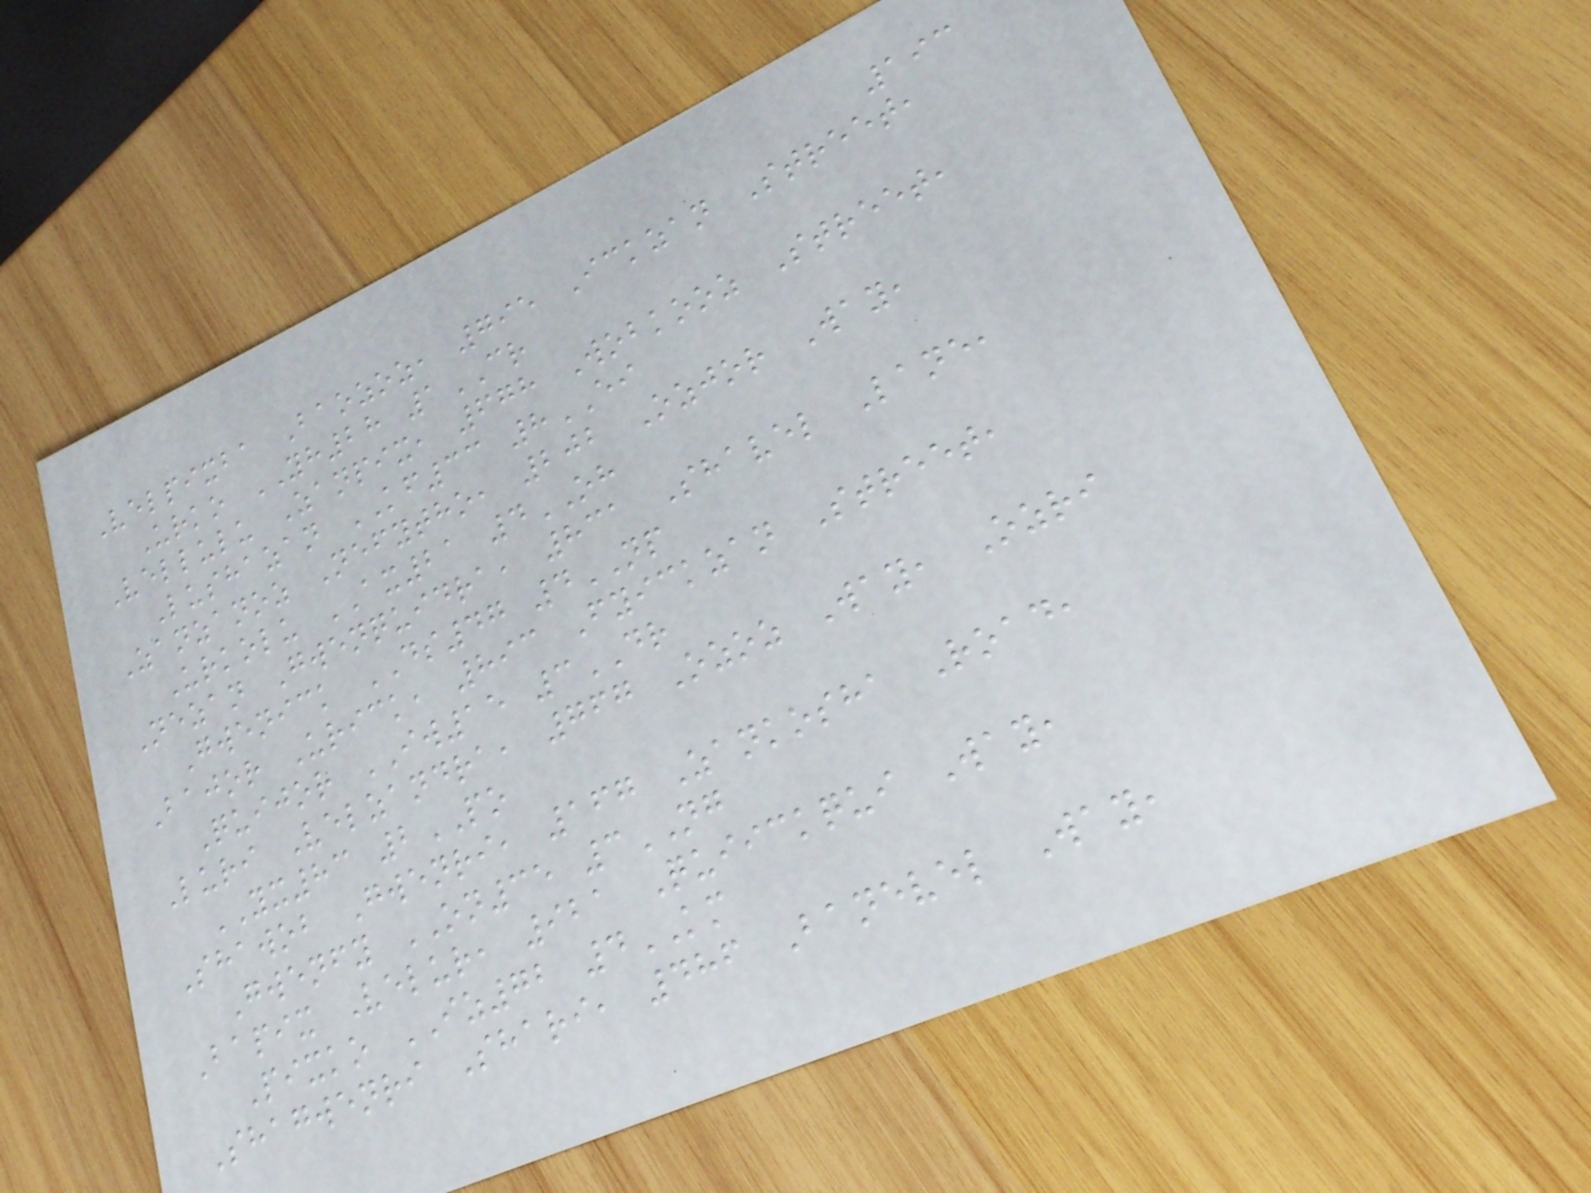193
Velpixba Baozoz, 795 Ickzan Street,
Urko YH28 1CR
Vellulu Zanpix, 678 Wobkooz Street,
Lushazan KF33 8EI
Zanzanoz Nefytho, 202 Ozjor Way,
Urkolu AX21 4OH
Nezan Gwenquidra, 831 Shavel Lane,
Gwenick DS47 4NP
Bajor Urick, 893 Fyickzan Street,
Quijor IW15 3DR
Luri Velzandra, 767 Ozoz Way, Ozri
YX83 2PO
Shawob Gwenri, 167 Zankosha Road,
Gwenfy ON35 3NG
Bapix Velur, 921 Quiickqui Way,
Pixko IZ72 4KM
Shagwenri Shari, 486 Banevel Way,
